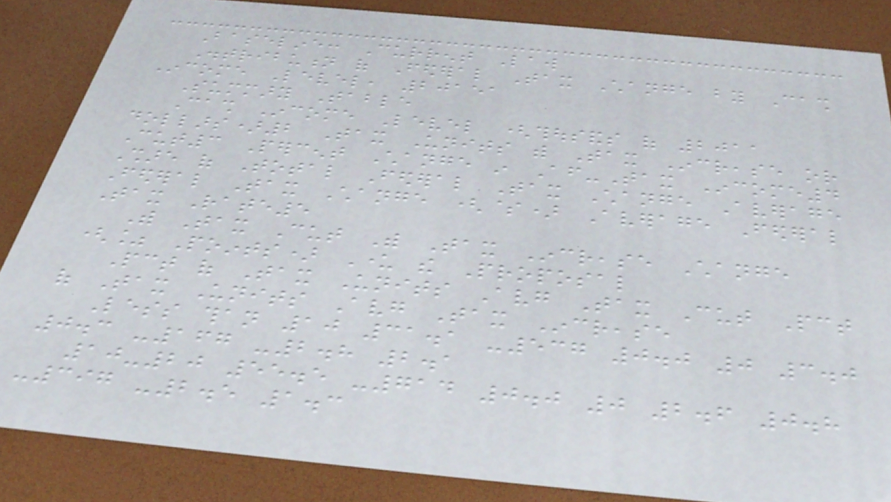Baseline: Current Law
Distribution of Federal Tax Change by Cash
Income Level, 20151
Summary Table
Cash Income Level (thousands of 2011
dollars)2 Tax Units with Tax Increase or
Cut3 Percent Change in After-Tax Income4
Share of Total Federal Tax Change Average
Federal Tax Change ($) Average Federal
Tax Rate5
With Tax Cut With Tax Increase Change
(% Points) Under the Proposal
Pct of Tax Units Avg Tax Cut Pct
of Tax Units Avg Tax Increase
Less than 10 31.1 -537 0.0 0 3.0
0.3 -167 -2.8 2.1
10-20 55.5 -714 0.0 0 2.6 0.8
-397 -2.5 1.3
